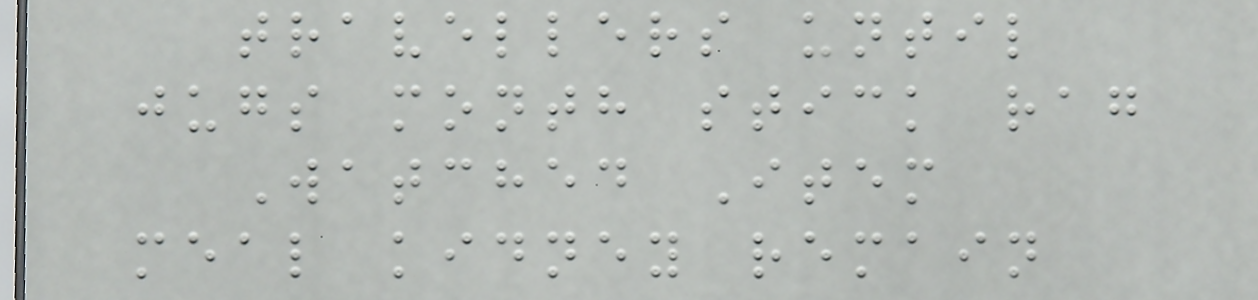travellers until
jugs month stick rag
Watched Item
meal kidney remain
